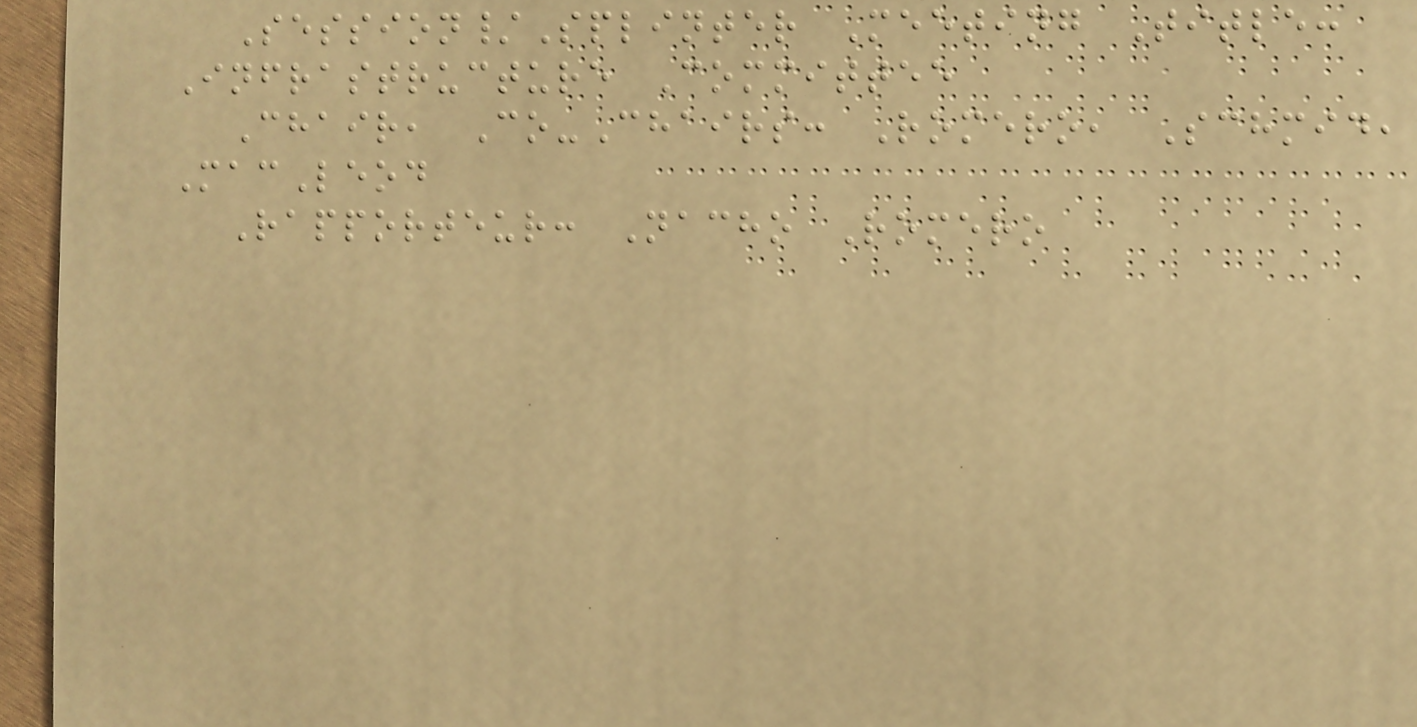Session/Splinter Meeting Title:
Infrastructure Committee
Chair, Co-Chairs: Romero, Schmid,
MacLeod
Rapporteur: Nacho Romero
